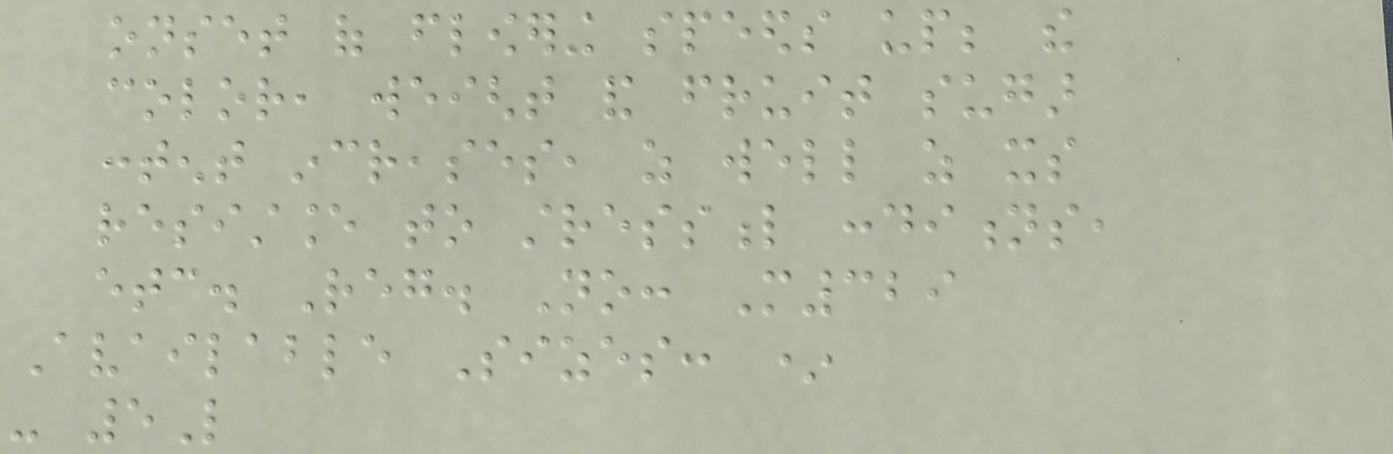onset of flowering speeds up; the
color, weight and fruit sugar
content increases, as well as its
resistance to stressful conditions,
etc. Reg. No: M329
Available Sizes: *
- 5L
